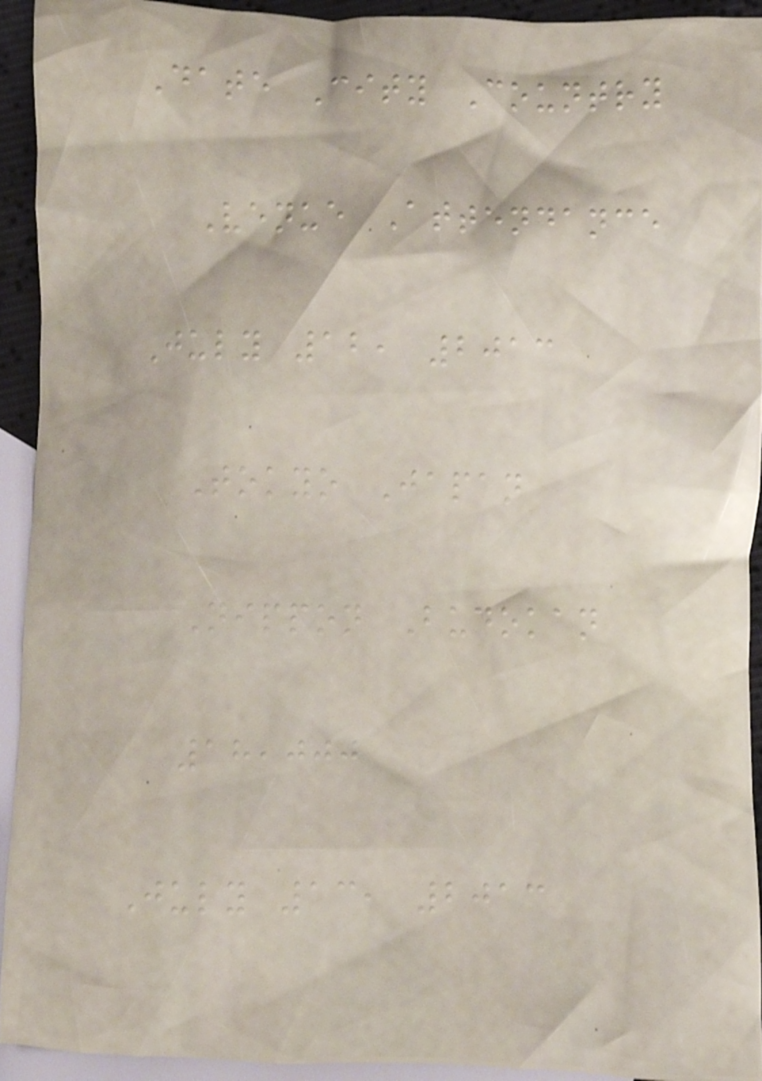Date City Country
Venue Attendance
July 12, 2013
Tokyo Japan
Nippon Budokan
18,000
July 13, 2013
